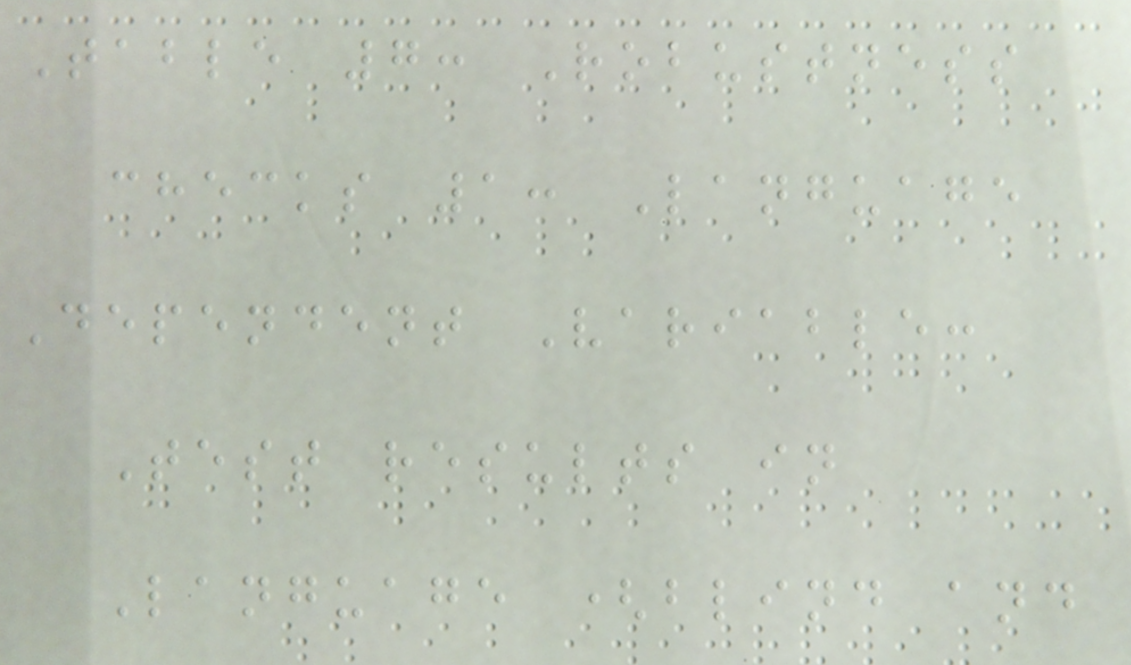Table 7: Robustness
checks 1: Language
Dependent Variable:
Test results in
Language (blind and
